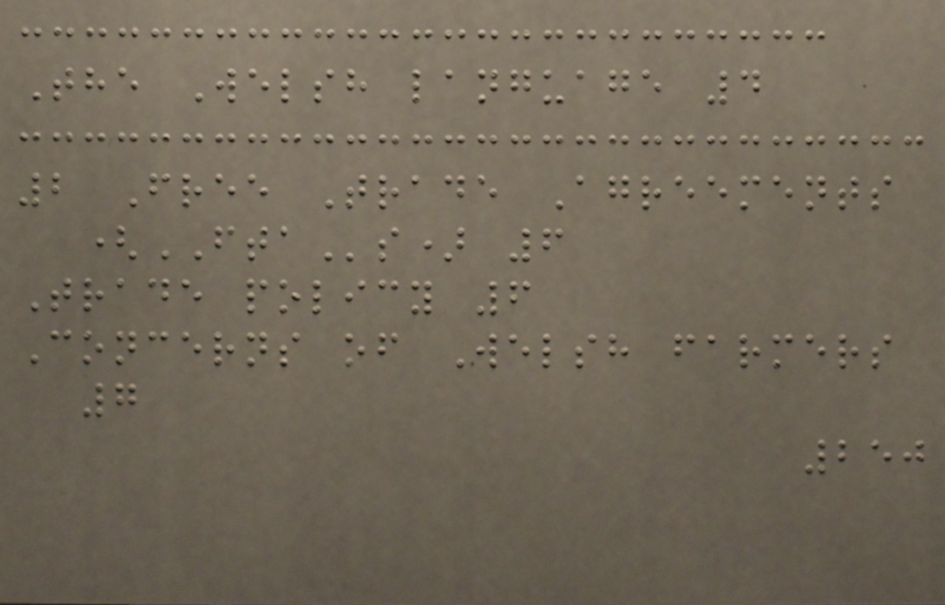The Welsh language 4
2 Free Trade Agreements
(FTAs) 6
Trade policy 6
Concerns of Welsh farmers
7
250
